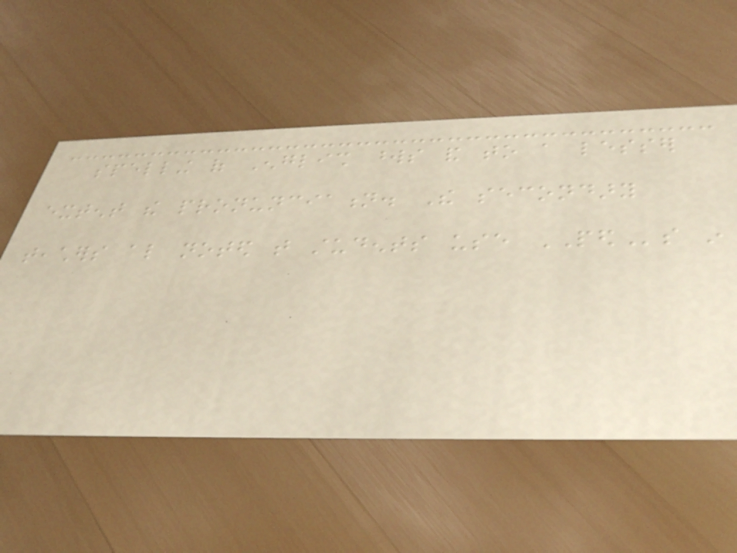spelling of English words and to a lesser
extent the pronunciation. The secondary
teachers also noted that students use PEDs in
